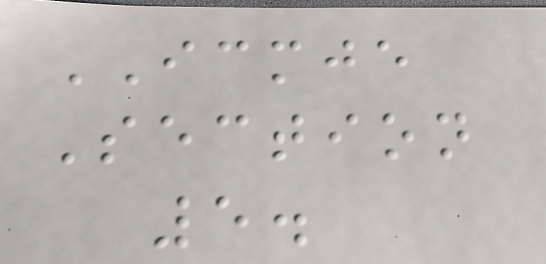ICMJE
Section
5.
